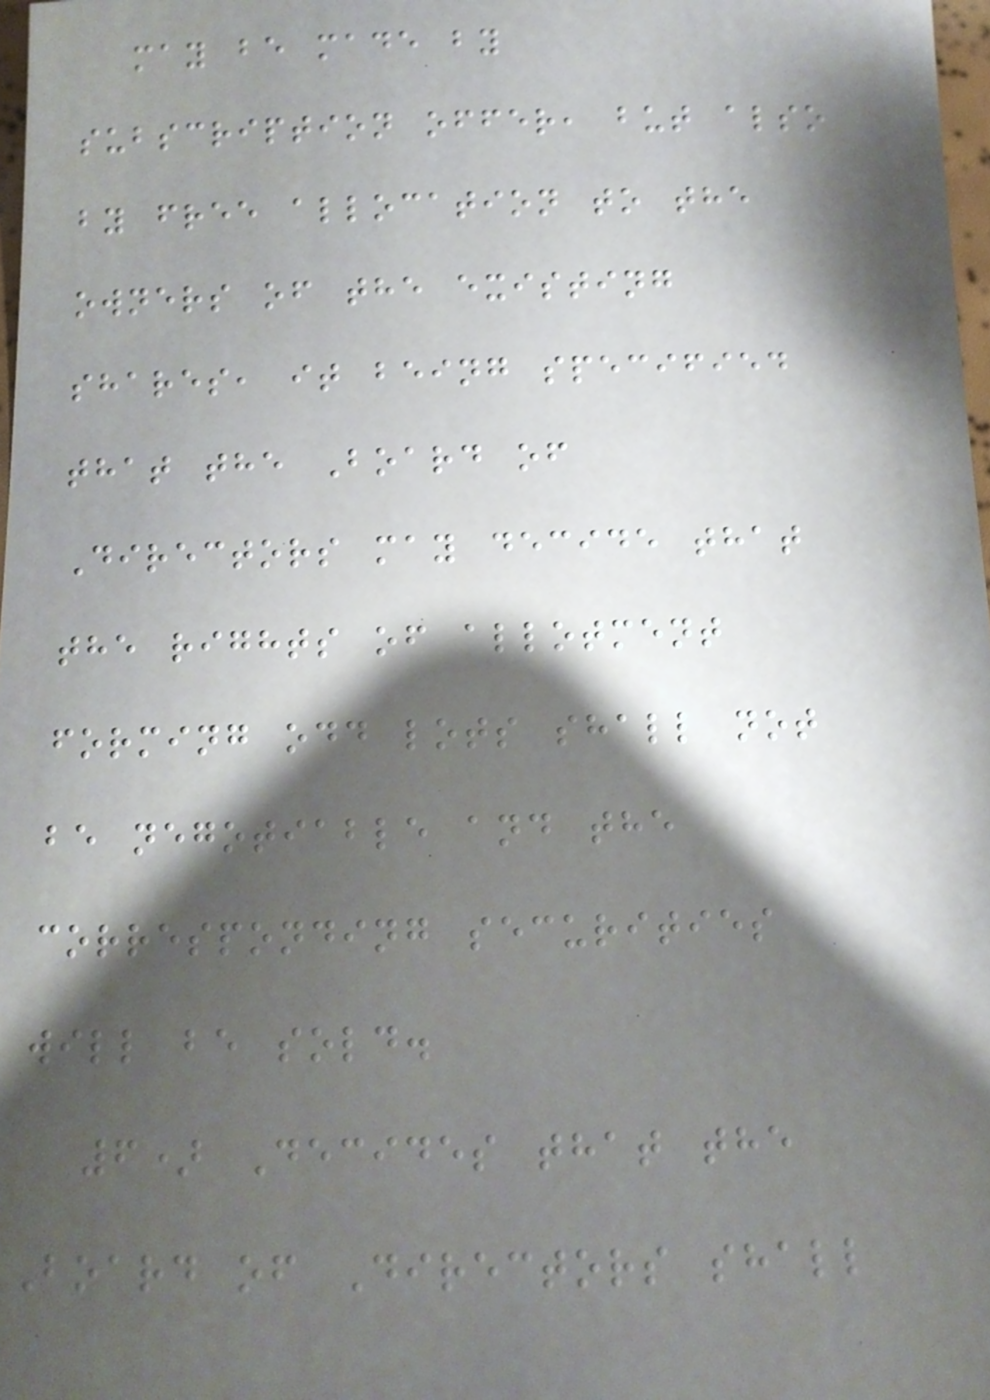may be made by
subscription offer, but also
by free allocation to the
owners of the existing
shares, it being specified
that the Board of
Directors may decide that
the rights of allotment
forming odd lots shall not
be negotiable and the
corresponding securities
will be sold.
6) Decides that the
Board of Directors shall
